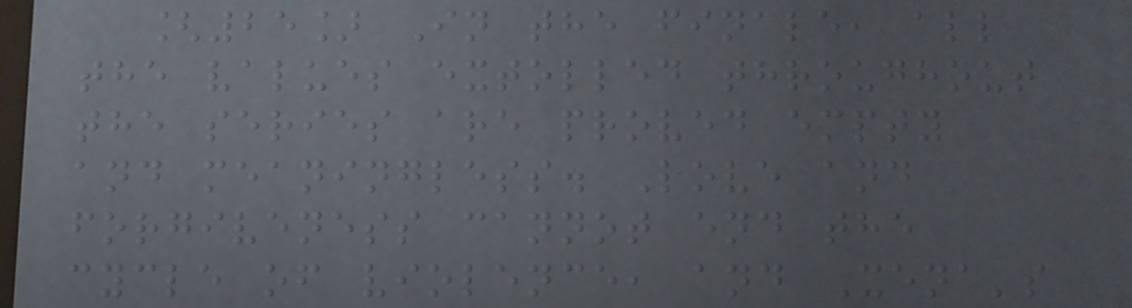[25] In the finale, all
the values extolled throughout
the series are proved empty
and meaningless. Love and
forgiveness cannot end the
cycle of violence, and Xena's
